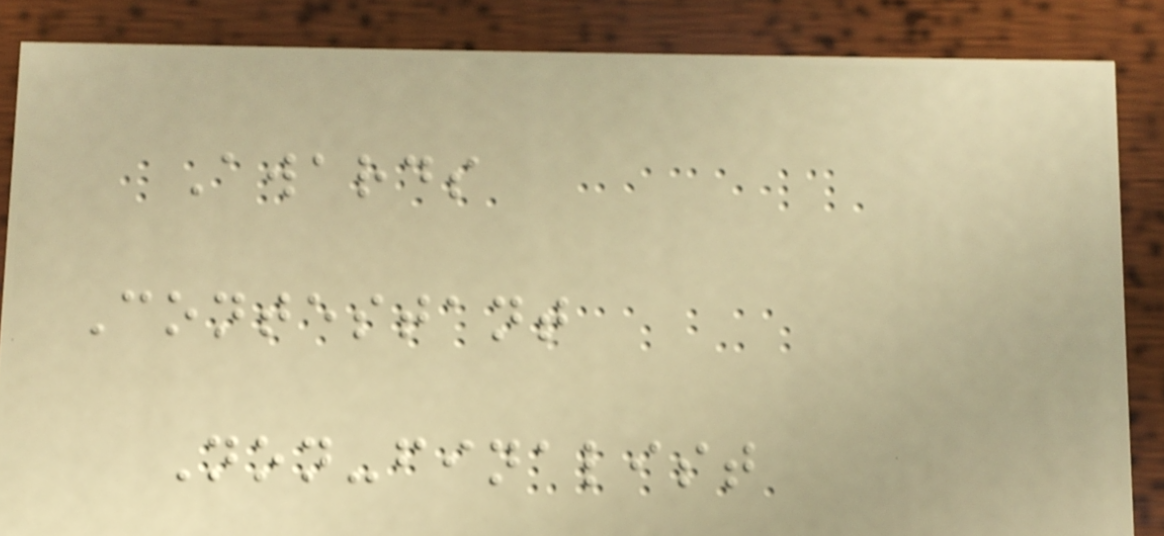Awards
Contestant
Non-finalist
